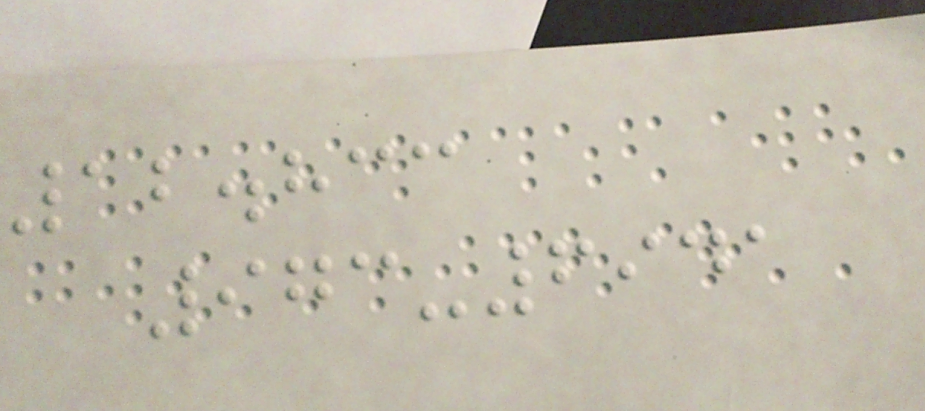12.833
973-6941
